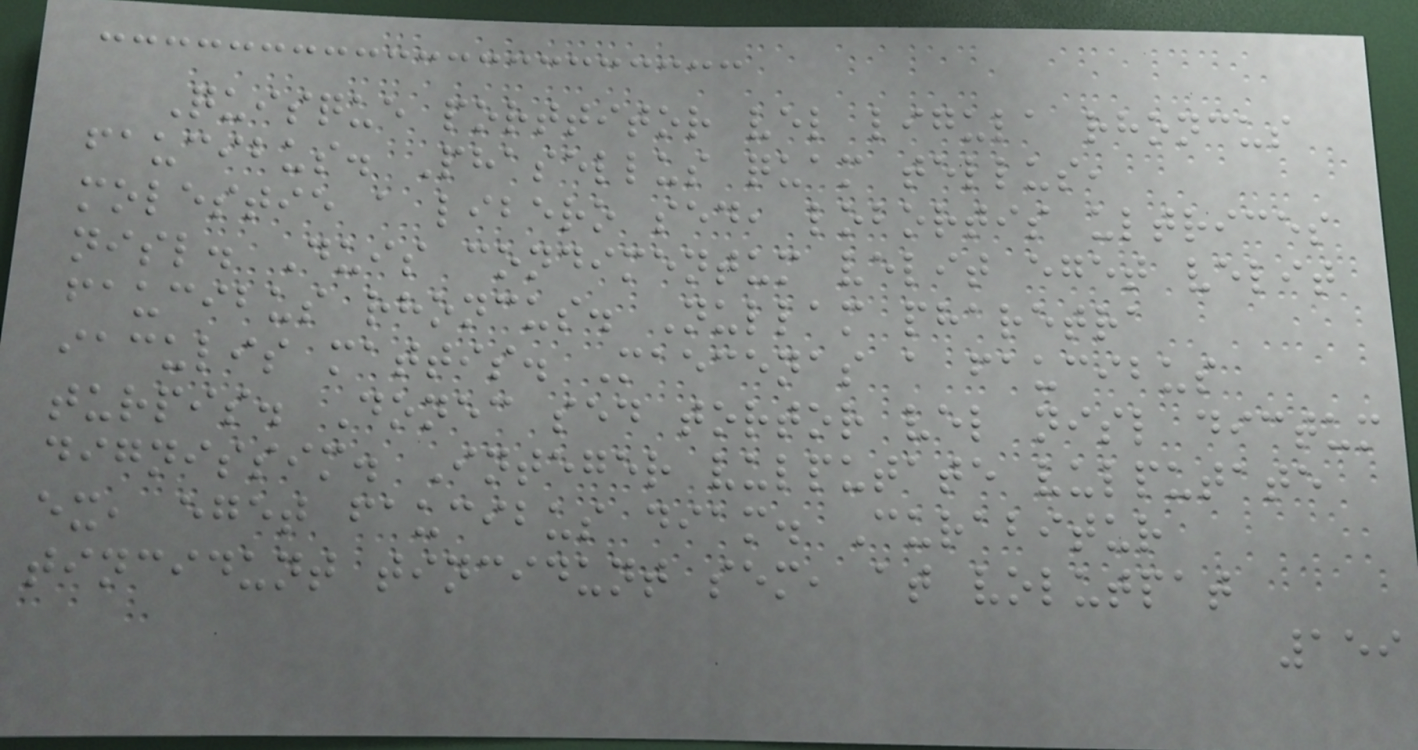Quisque porttitor vel ligula rhoncus
faucibus. Phasellus quam tellus,
molestie a libero sed, lobortis ultrices
nisl. Duis condimentum velit eget velit
faucibus rhoncus. Nullam pharetra
iaculis mattis. Maecenas a faucibus
turpis. Donec sed tortor vel nisl dictum
dignissim. Integer vulputate vulputate
ex, eget faucibus diam. Curabitur
tincidunt tincidunt sem, at volutpat
159
